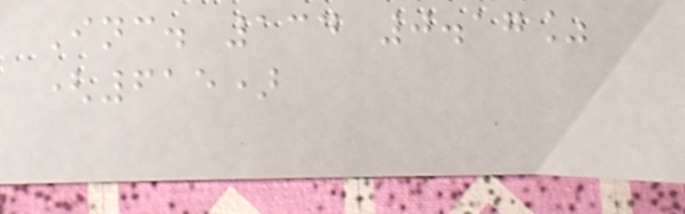Inc. 134 0.17%
(615)
